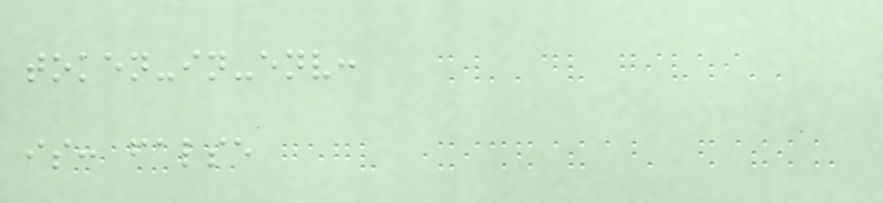token-in-env:
is: false
